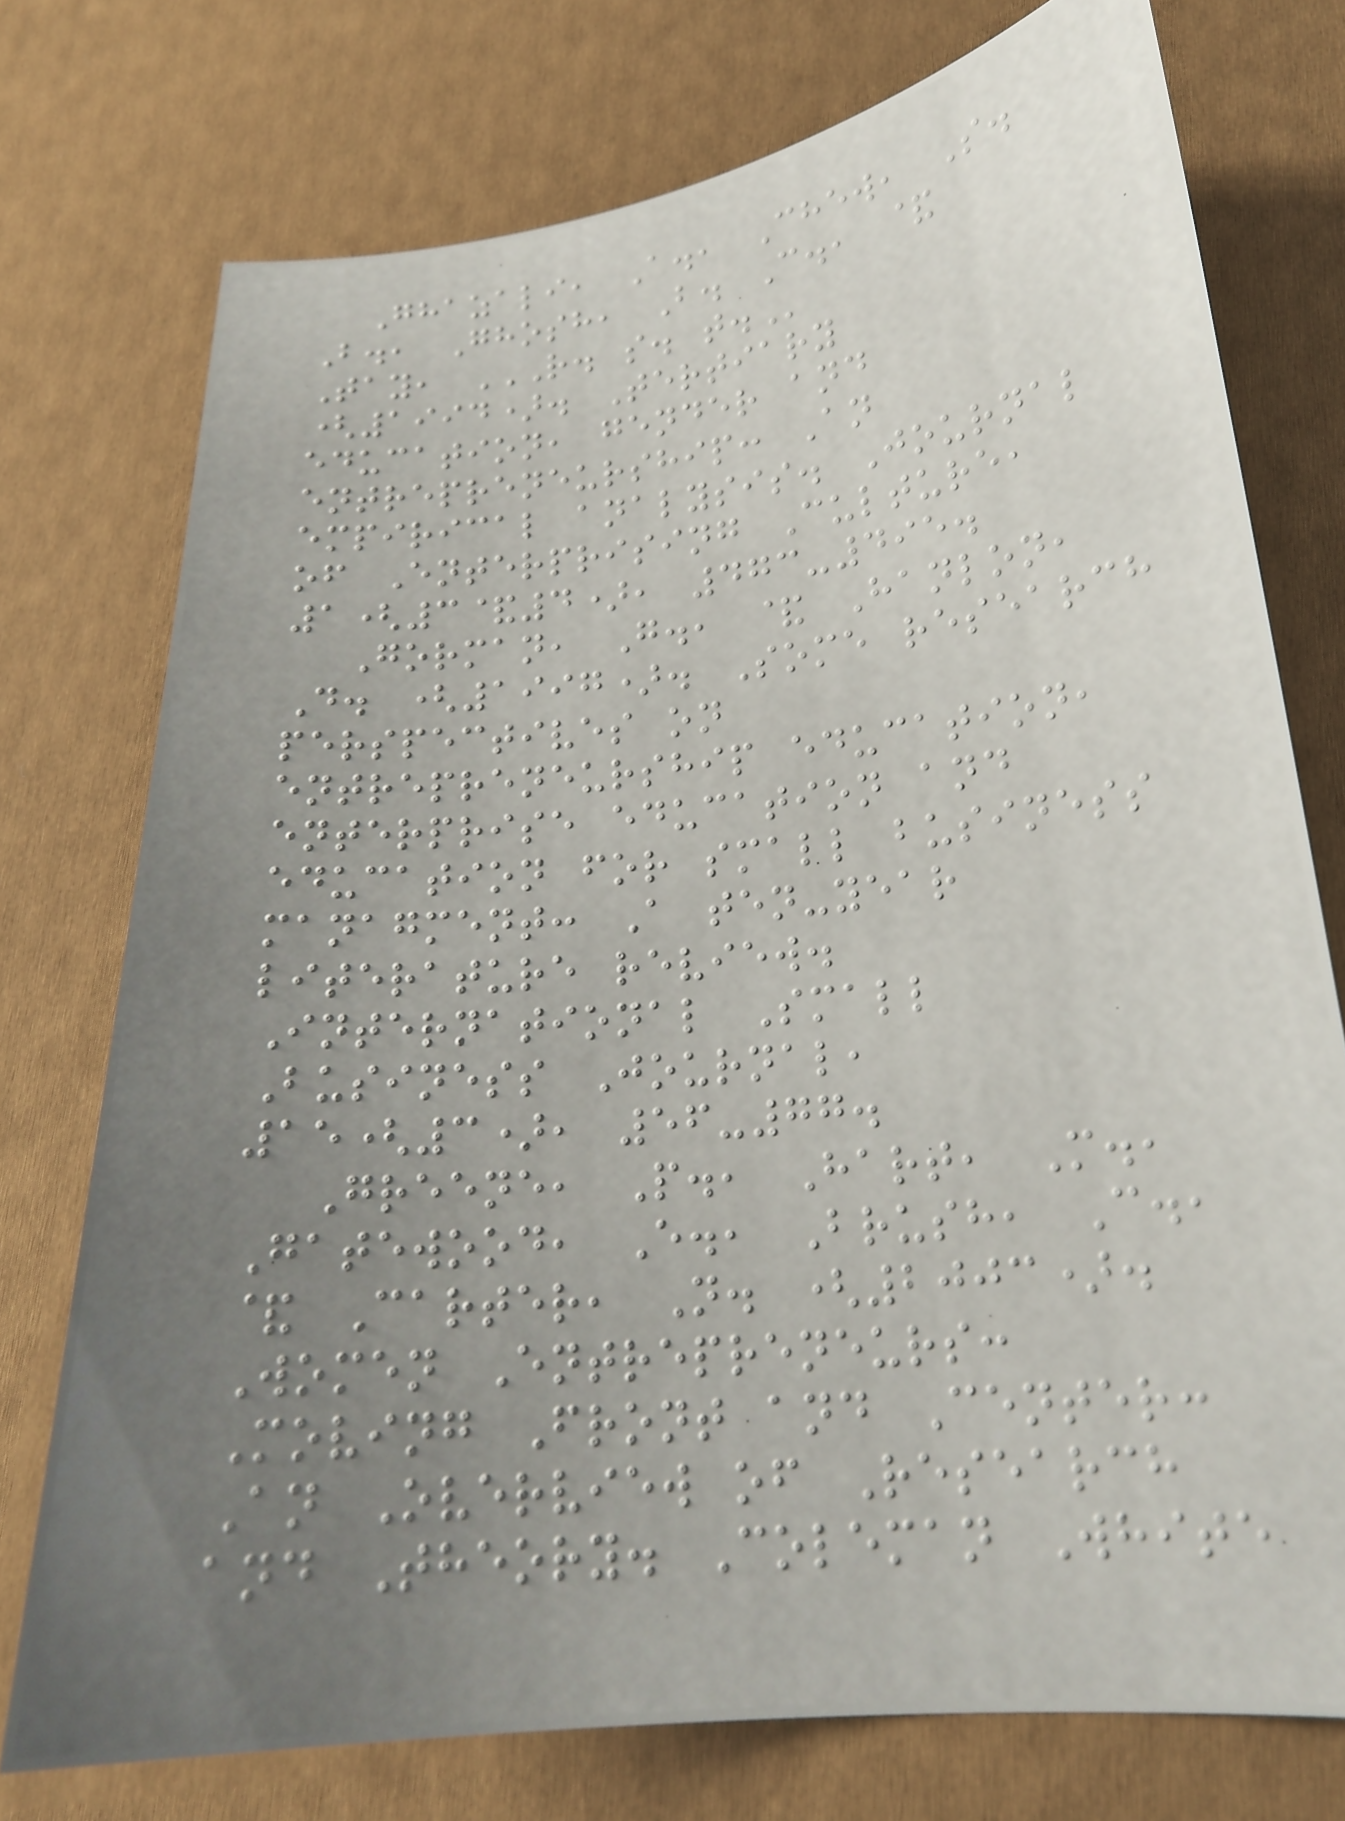Ghazali, A., Chew, S.
B., Ghosh, B. C., &
Tay, R. S. T.
(1994). Tertiary
education, gender and
entrepreneurship: An
empirical analysis. Journal
of Enterprising Culture,
1(3&4), 473-495.
Gorman, G., & Hanlon,
D. (1997). Some research
perspectives on
entrepreneurship education,
enterprise education and
education for small business
managment: A ten-year
literature review.
International Small
Business Journal,
15(3), 56-77.
Greene, P., Hart, M.,
Gatewood, E., Brush, C.,
& Carter, N. (2003).
Women Entrepreneurs:
Moving Front and Center:
An Overview of Research
and Theory. Coleman White
